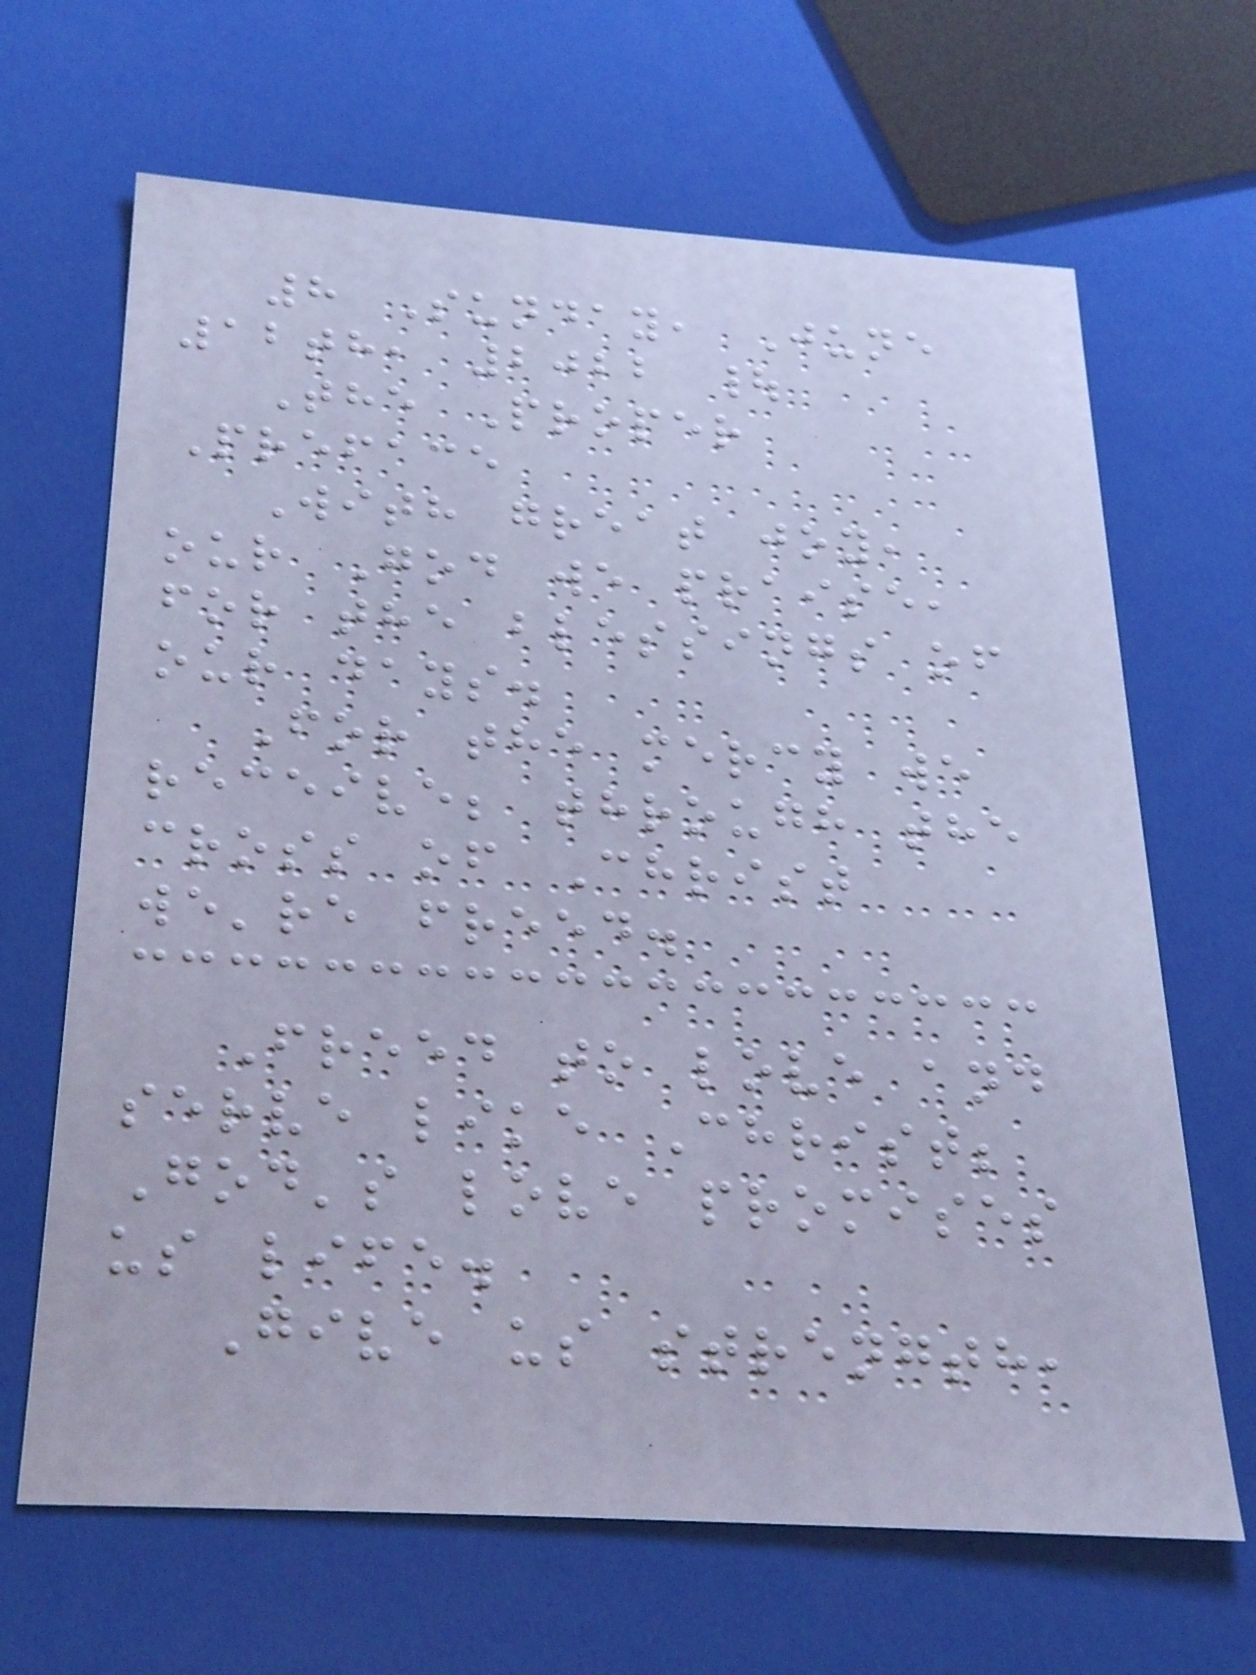8 Sunday, June
12th, 2022 |
The Proper
Preface
With great joy,
our God we praise,
for the blessings of
our days.
For the mercy we
receive; through the
cross of Christ
we're freed.
Freed to love and
serve like Christ;
God's love promises
us life.
Give us strength,
